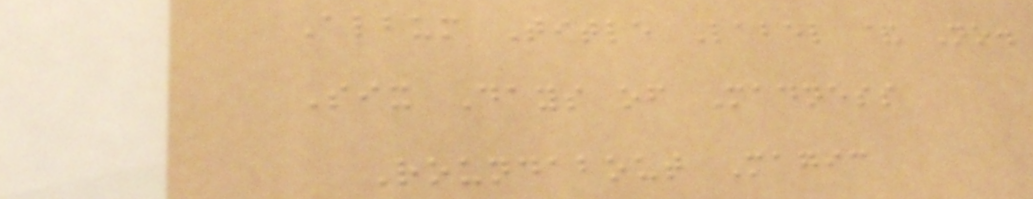Album Title Label & No.
Six Days of Madness
Roundabout Magic
